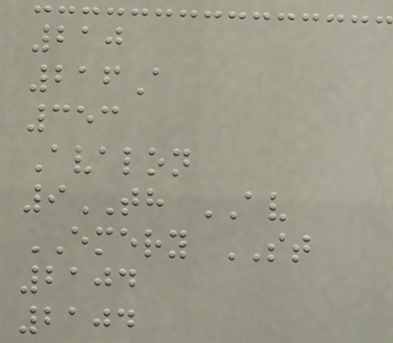210
216A
353
Avalon
9TH AV
EMERY ST
2104
2104
